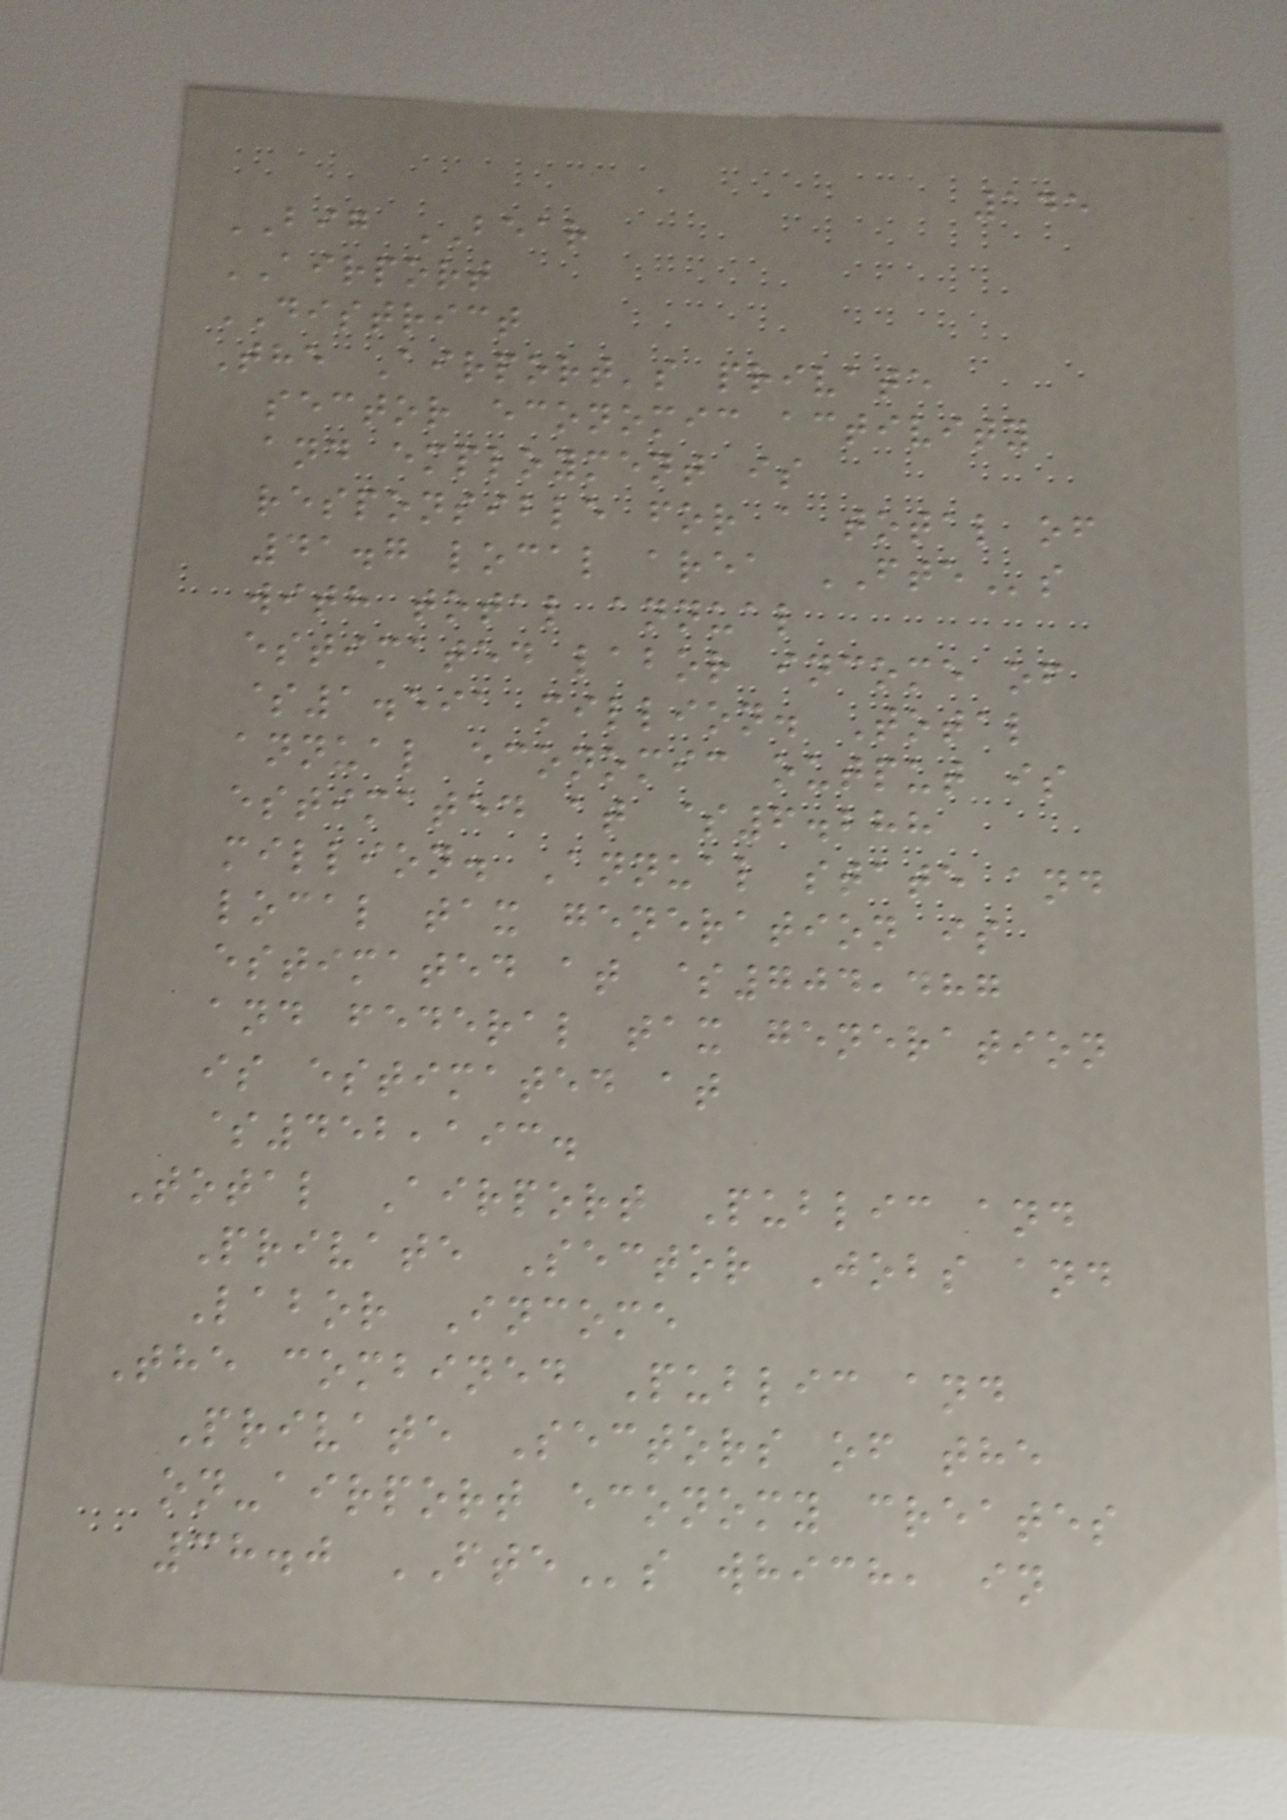145
BIG BEAR
AIRPORT
DISTRICT
The Airport's private
sector economic activity
and employment is
responsible for a total of
41.7 local area FTEs
with total annual
estimated labor income of
$1.591 million. Total
annual economic output is
estimated at $6.288
million. Annual state and
local tax generation is
estimated at $704,487
and federal tax generation
is estimated at
$452,193.
Total Airport Public and
Private Sector Jobs and
Labor Income
The combined Public and
Private Sectors of the
on-airport economy creates
38.0 FTEs which, in
